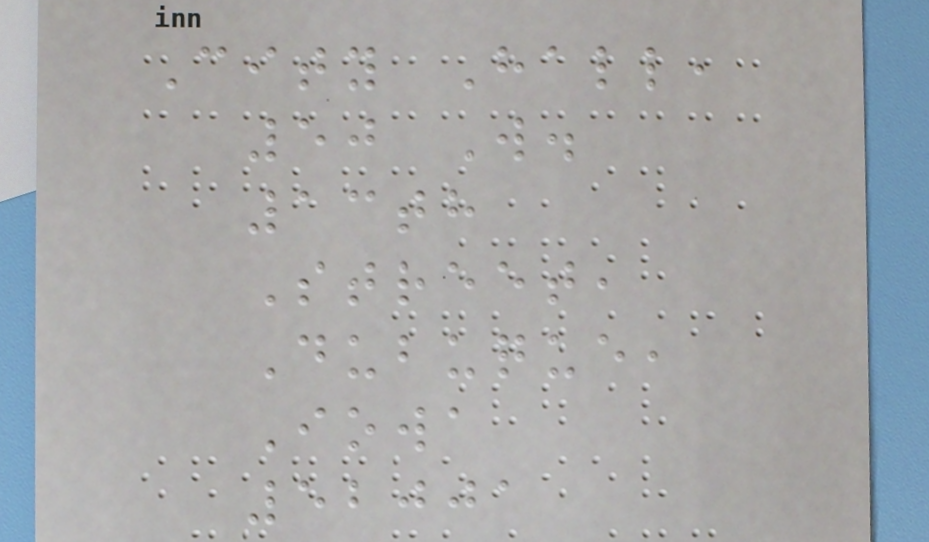City Hall,
50 W.
13th
Street,
Dubuque,
Iowa
52001
